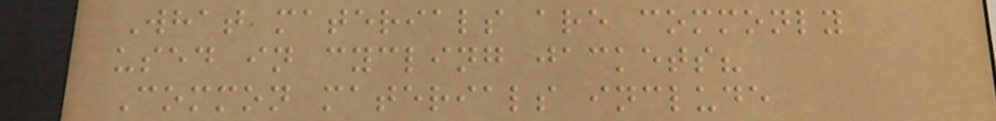What materials are commonly
used in cycling jackets?
Common materials include
